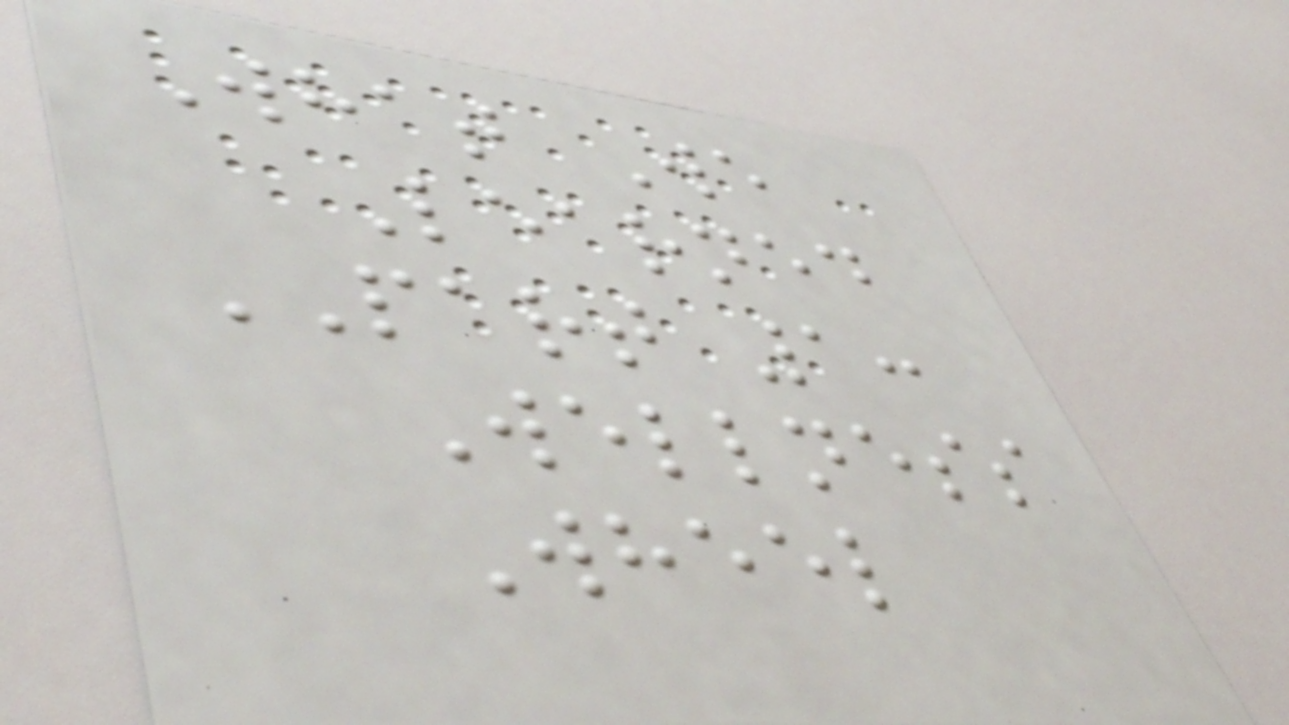What We
Learned
PART 1:
Wellness
Wheel
